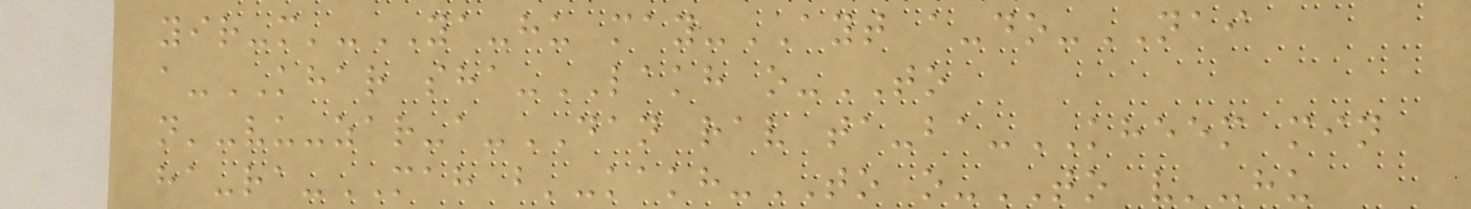yir-m'-YA-hu may-AYT a-do-NAI
a-KHAR sha-LAKH o-TO
n'-vu-zar-a-DAN rav ta-ba-KHEEM min
ha-ra-MAH b'-kakh-TO o-TO v'-hu
